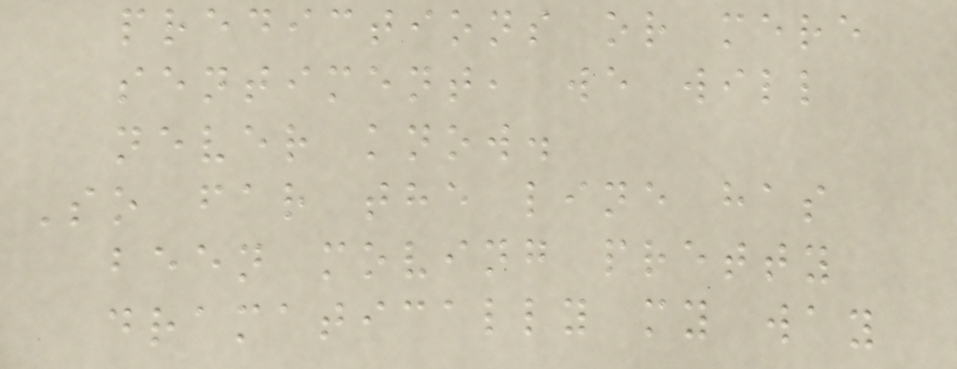predictions or mere
sentiment, we will
never know.
So far the line has
been moving pretty
dramatically my way
